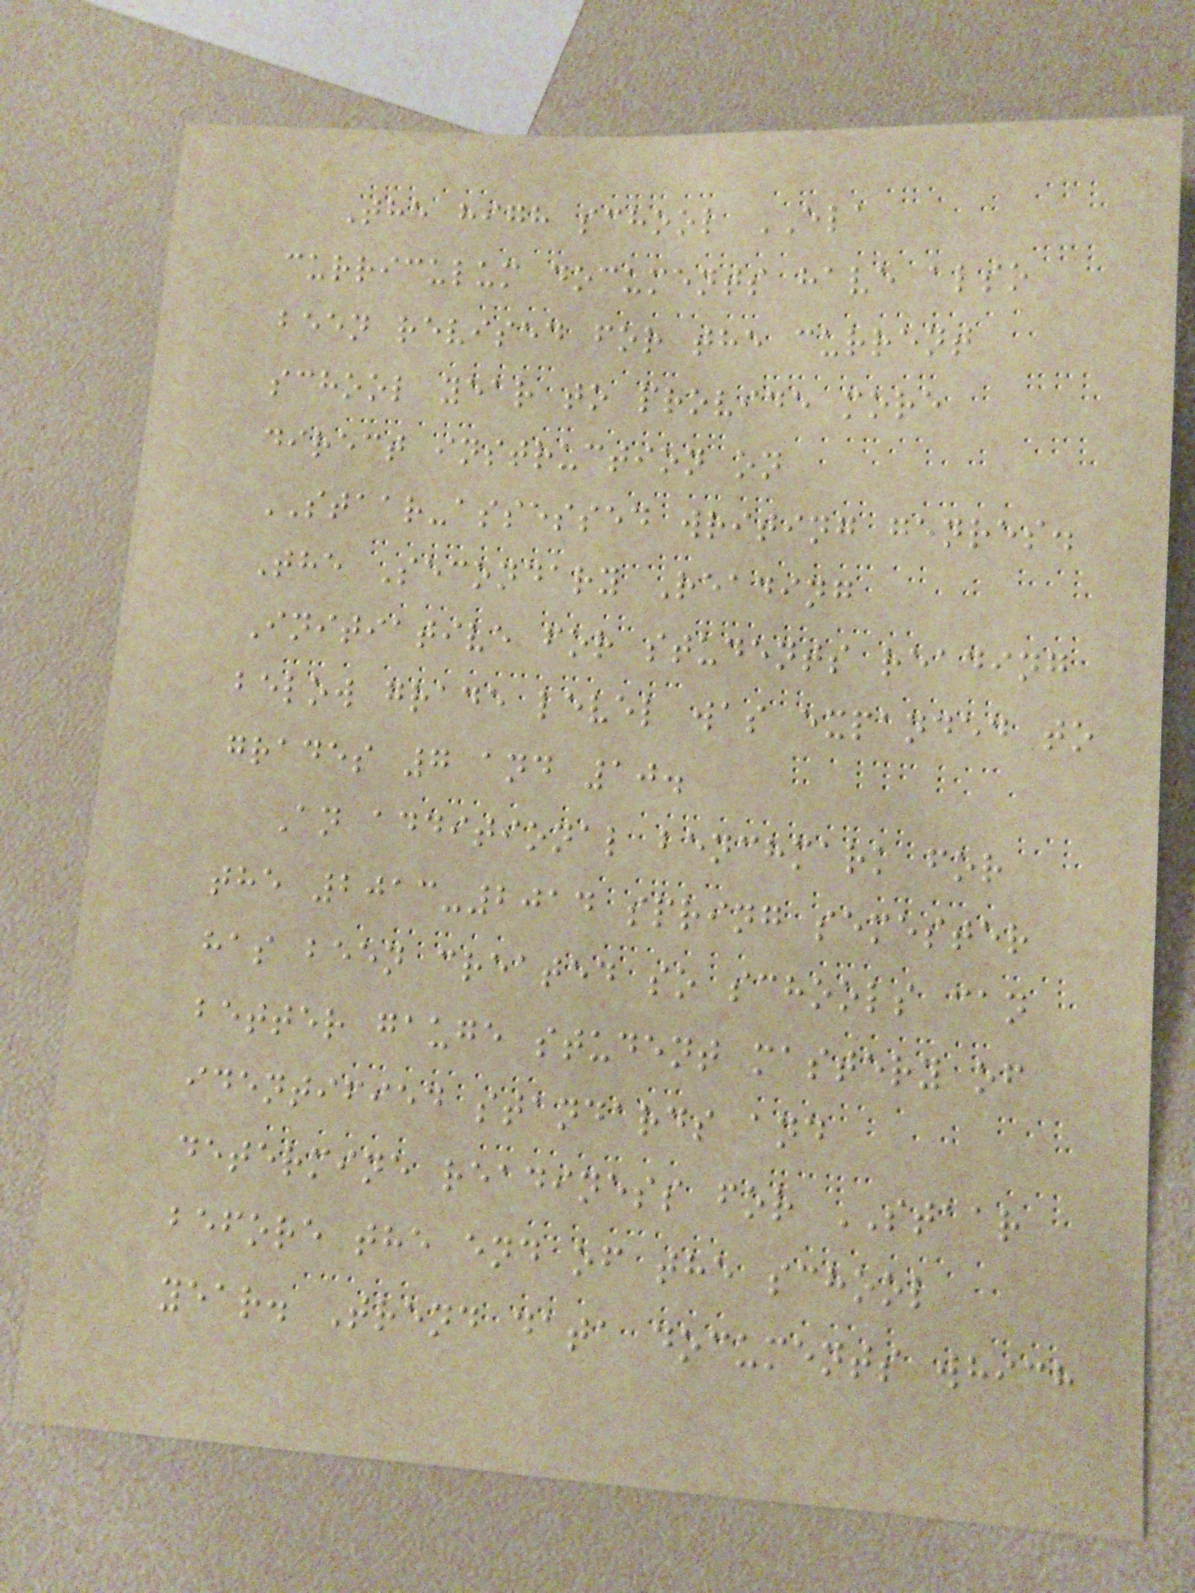The high school ELA
curriculum documents have also
been revised for the current
school year to provide more
direct instruction on
STAAR-assessed writing genres.
The Secondary Reading
Initiative for students reading
below grade level was expanded to
grades 7 and 10.
An additional benchmark for
the 2013-2014 spring semester
has been created so schools can
better gauge student mastery of
identified standards and
determine readiness for STAAR
before the end of the school
year. Trend data documents which
